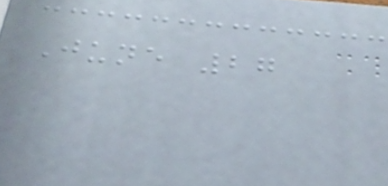June 27
